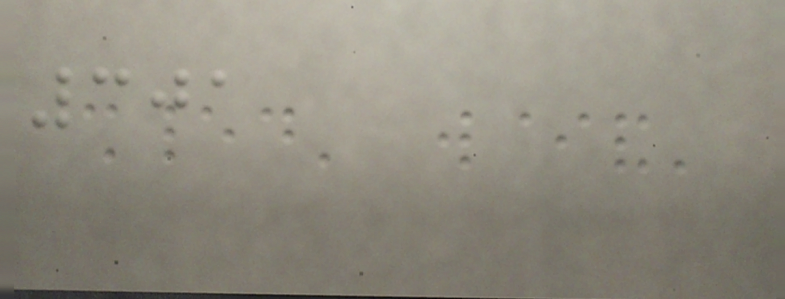301
